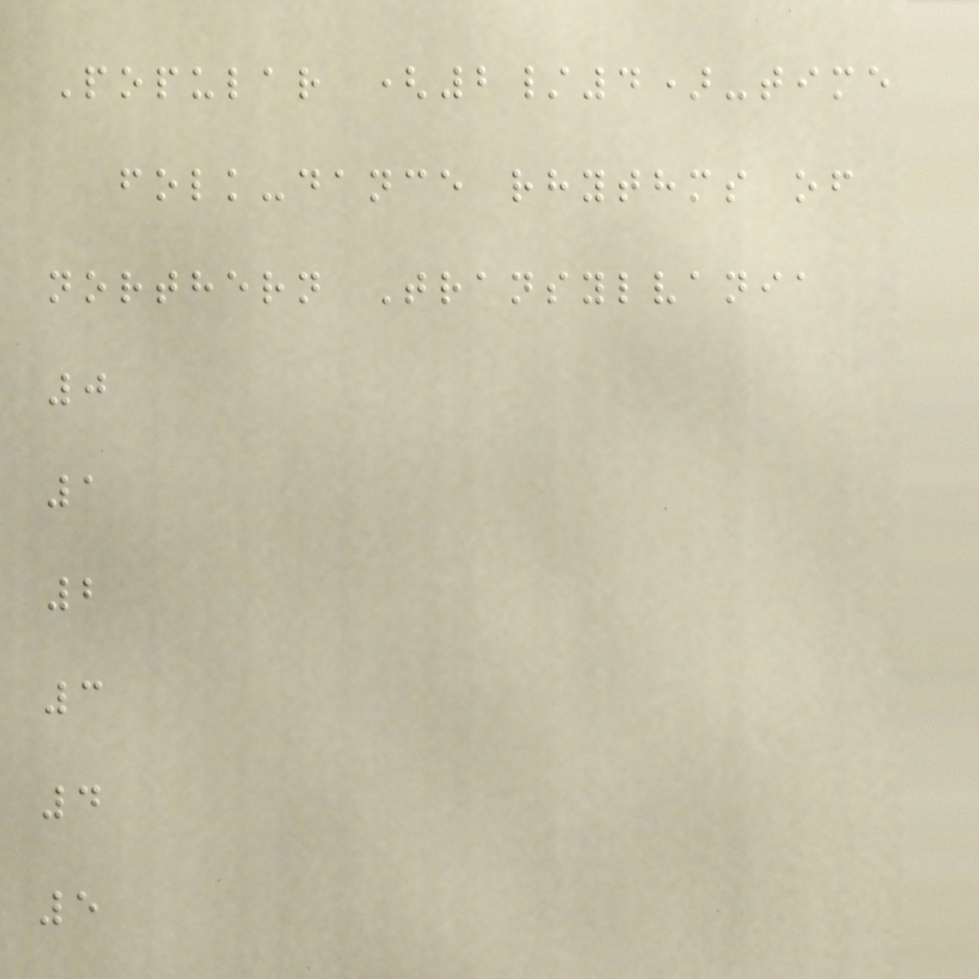Popular (2/4)-time
folk-dance rhythms of
northern Transylvania
0
1
2
3
4
5
